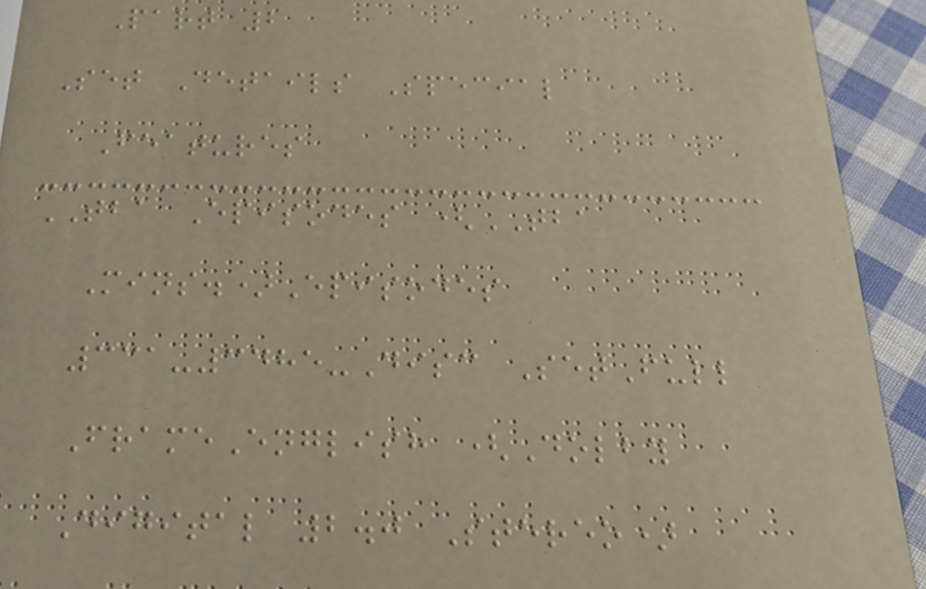Part 2
Set Details Special
Features
TBA Episodes (TBA
Mins.)Episodes
331-3485-Disc SetFull
FrameEnglish (Dolby
Digital 2.0 Stereo)
